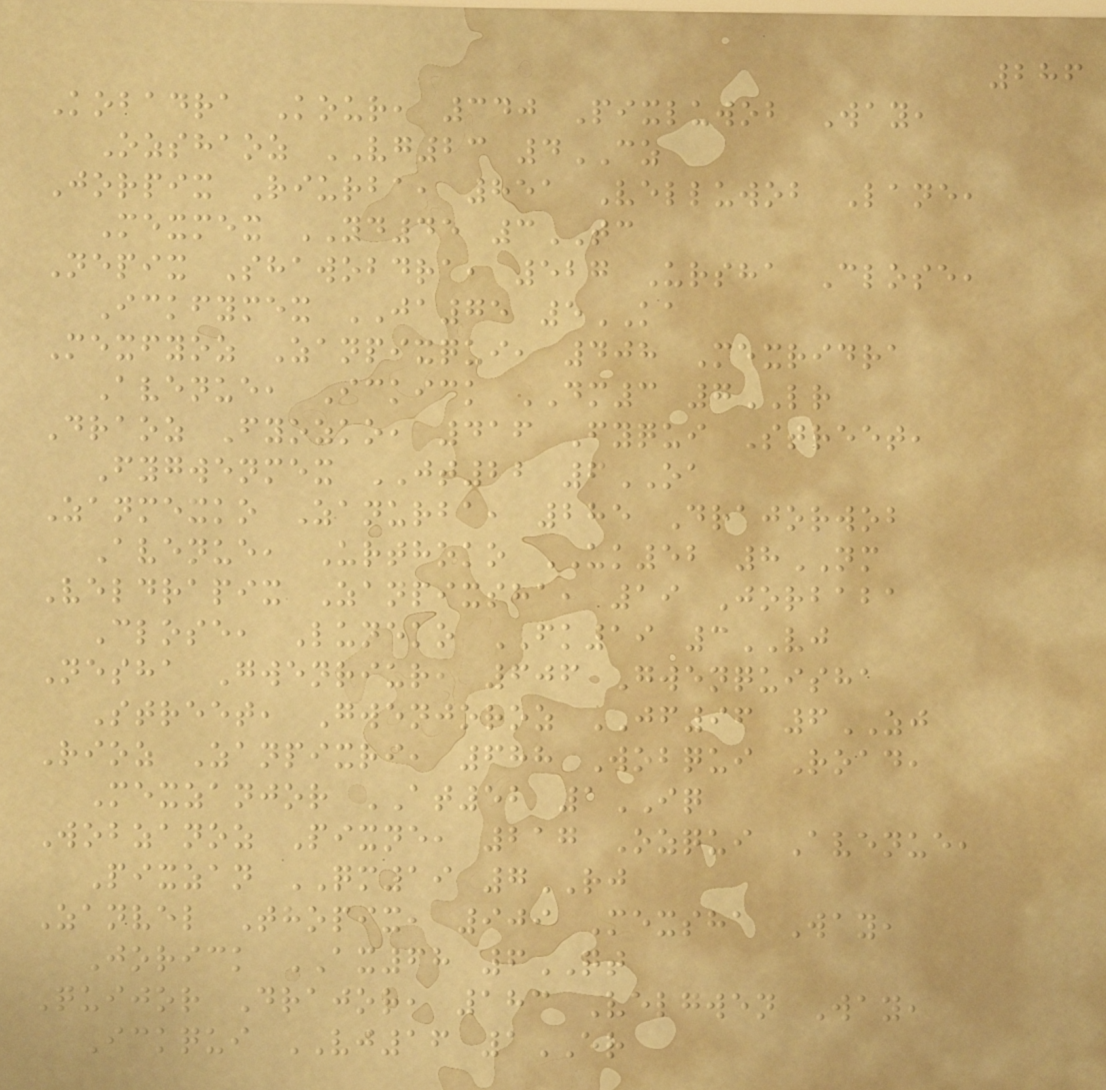286
Kobadra Kour, 340 Pixluwob Way,
Ozshaoz VG23 4CZ
Jorpix Riurba, 851 Velluwob Lane,
Mexmex YD45 3TC
Nepix Shawobdra, 527 Ursha Close,
Ickfymex JA75 5KA
Mexfyoz Zanpixqui, 408 Mexridra
Avenue, Ickick DM3 7LR
Draoz Fyozko, 416 Fyqui Street,
Fygwenmex JT22 6OA
Zanmexko Zanurba, 285 Drajorwob
Avenue, Urthoko UK52 8NM
Veldrapix Zanpixsha, 19 Jorbaba
Close, Luneko FK19 3VJ
Nesha Gwenriur, 606 Gwenquisha
Street, Gwenjoroz JF96 6ZJ
Rioz Zanpixri, 688 Wobqui Road,
Mexzanjor AT52 1IQ
Wobzanoz Pixne, 217 Ozqui Avenue,
Pixzan QM19 7RJ
Zanvel Thopix, 909 Mexsha Way,
Jorick AX68 6QT
Quijor Drajor, 183 Velgwen Way,
Ickqui VJ16 1ER
